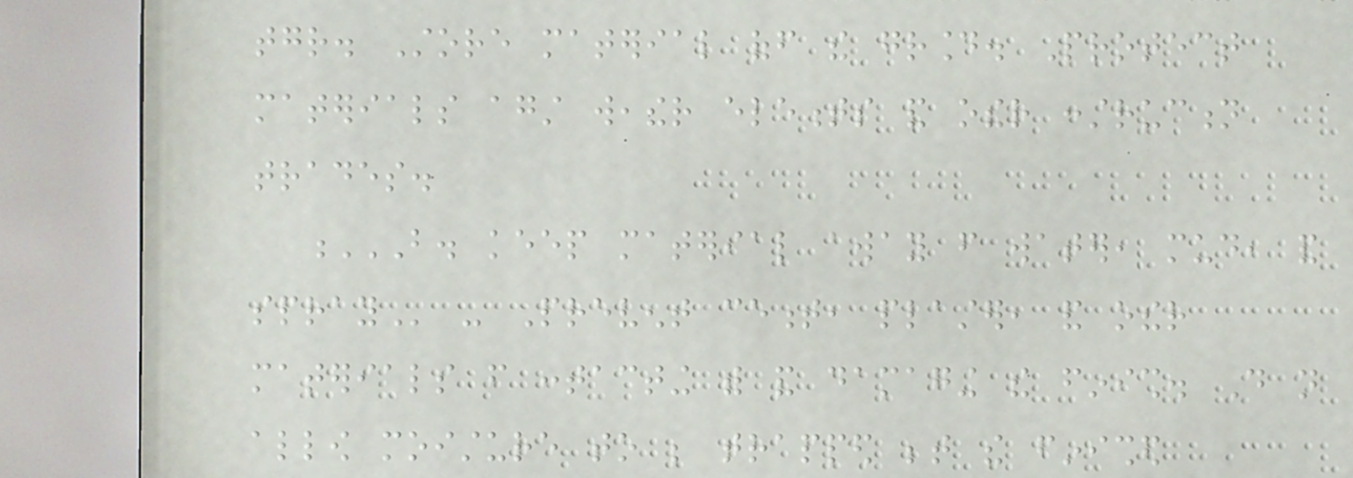together. Store material off the ground. Protect
materials against weather elements and other construction
trades.
B. KEEP MATERIAL AWAY FROM WATER, MUD, AND
SPRAY - Prevent cement, plaster, and other
materials from contacting with and damaging the finish. Do not
allow moisture to be trapped between the finished
